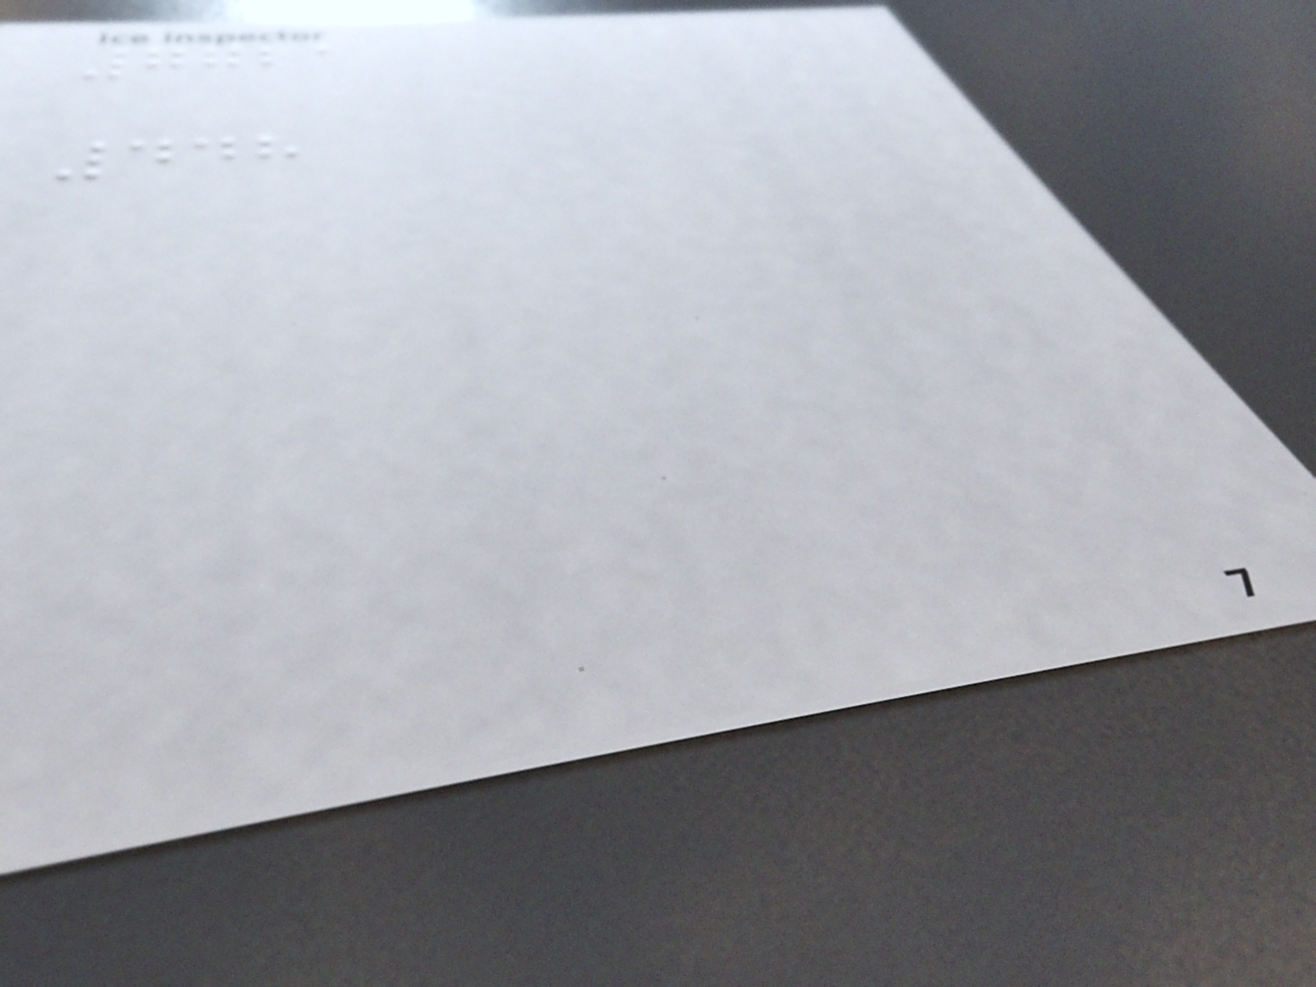7721
448
